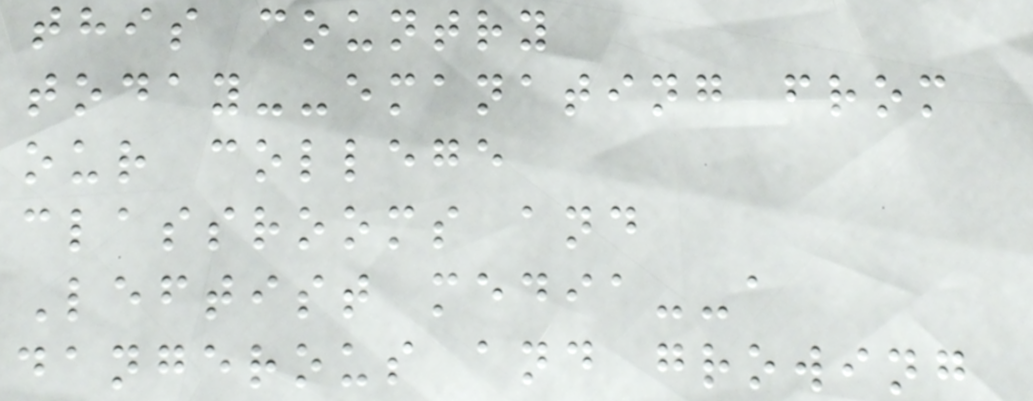this country
today--emanating from
our college
classrooms and
Leftist media--a
dangerous and growing
